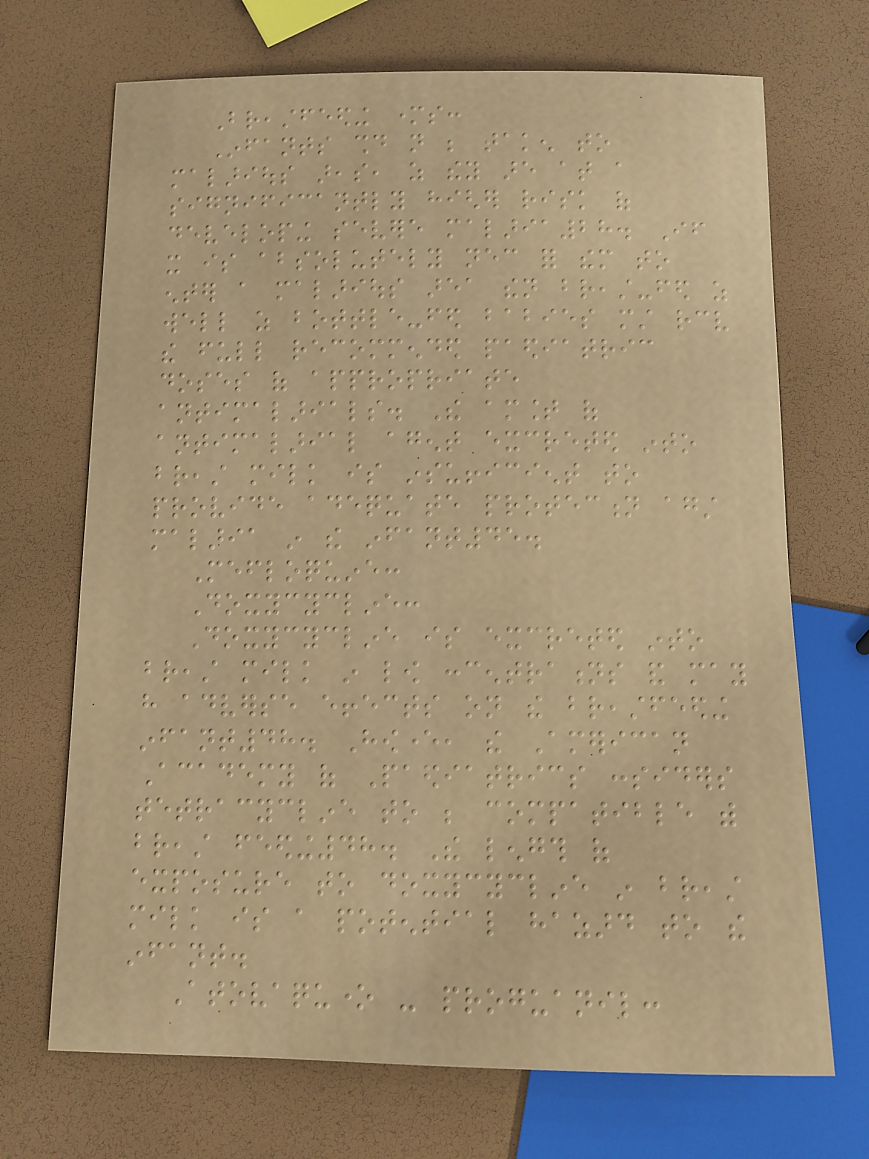Breastfeeding mothers:
Infants should not be taken to
malarious areas, as they are at a
significantly higher risk of
developing severe malaria28. If
it is absolutely necessary for them to
enter a malarious area then breast-fed as
well as bottle-fed babies must receive
the full recommended paediatric
doses of appropriate
antimalarials. The amount of
antimalarial agent excreted into
breast milk is insufficient to
provide adequate protection against
malaria in the infant45.
Mefloquine:
Doxycycline:
Doxycycline is excreted into
breast milk in low concentrations and may
have adverse effects on the breastfeeding
infant48. However, the American
Academy of Paediatrics considers
tetracycline to be compatible with
breast feeding48. The length of
exposure to doxycycline in breast
milk is a potential hazard to the
infant.
Atovaquone - proguanil:
